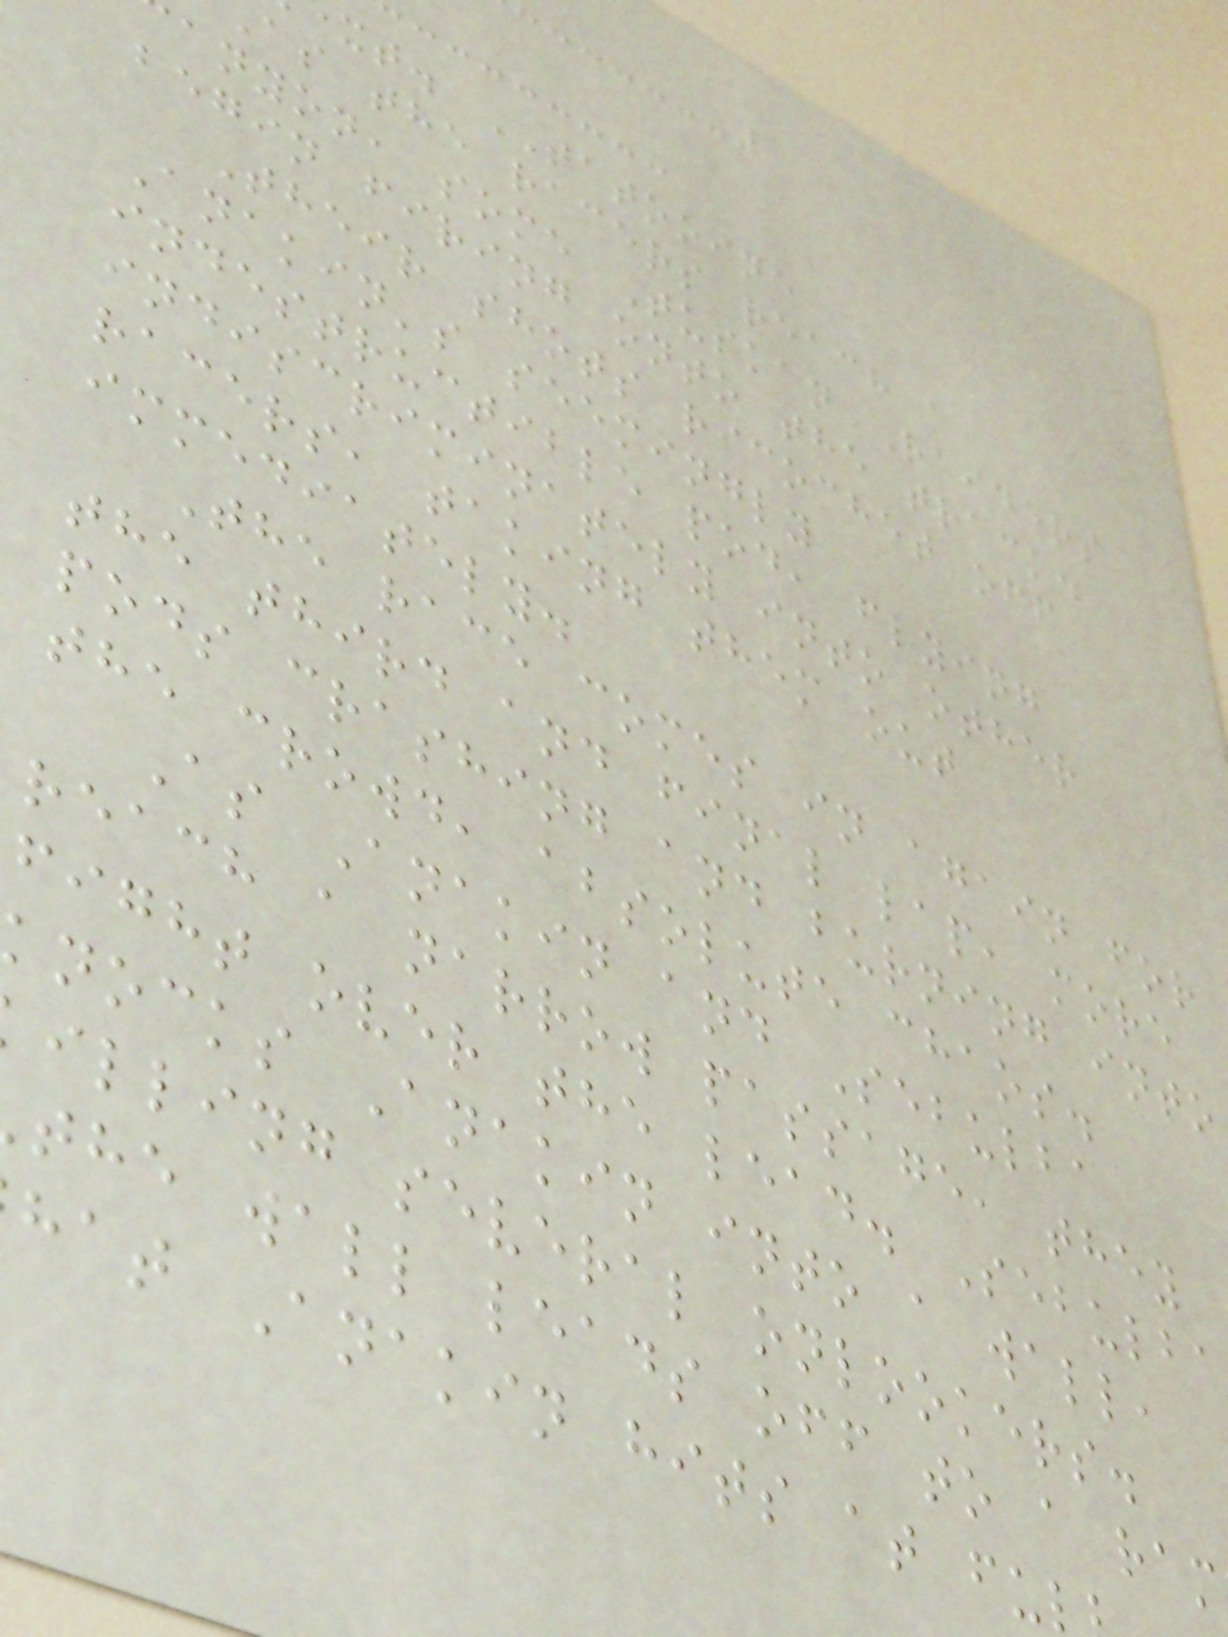xt. TATOOINE
as the racers reach a
anyon, some Tuskan Raiders
begin firing onto the track.
Their shots ricochet off
Anakin's seemingly
indestructible pod, flying
indiscriminately into other
racers, taking them out
immediately.
The race comes in again for
the third and final lap, more
pods crashing and burning into
the crowd, absolute chaos.
As Anakin and Sebulba
reach a narrow passage, they
fight over the lead. Sebulba
knocks Anakin into a wall,
illing several onlookers.
the wall leads off to a ram
hat Anakin hits at fu
